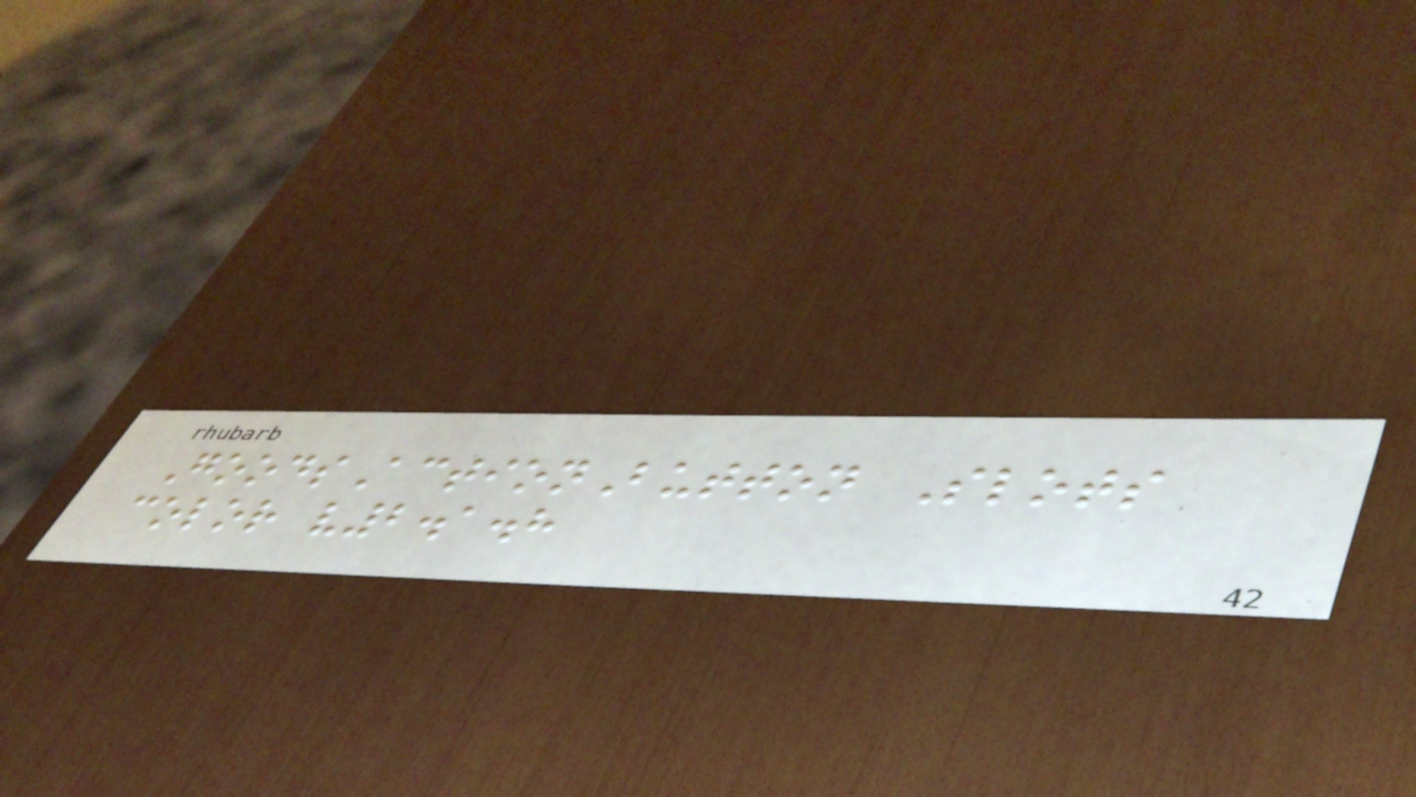GoodsActionButton Slots
color v2.1.8
